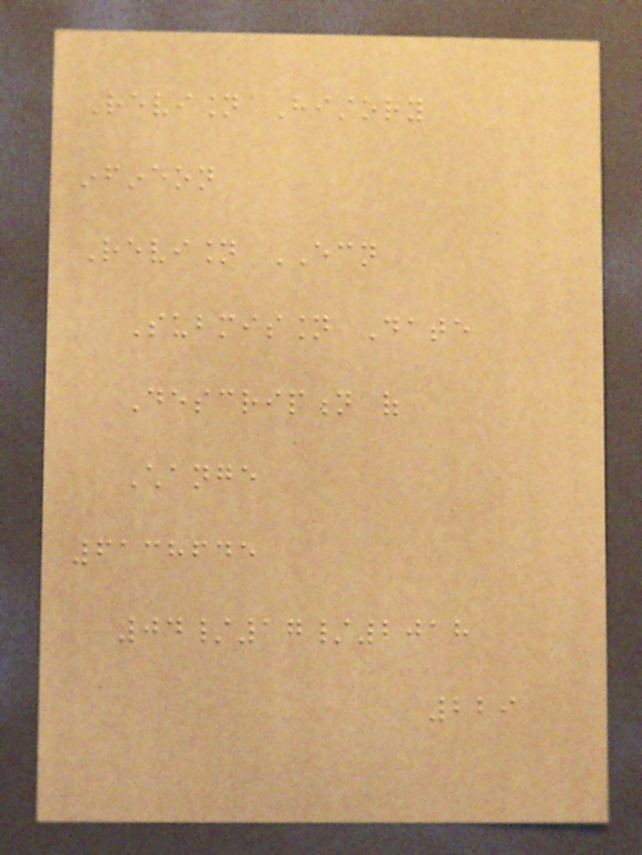Revision History
infineon
Revision ECN
Submission Date
Description of
Change
6138645
04/17/2018
229
